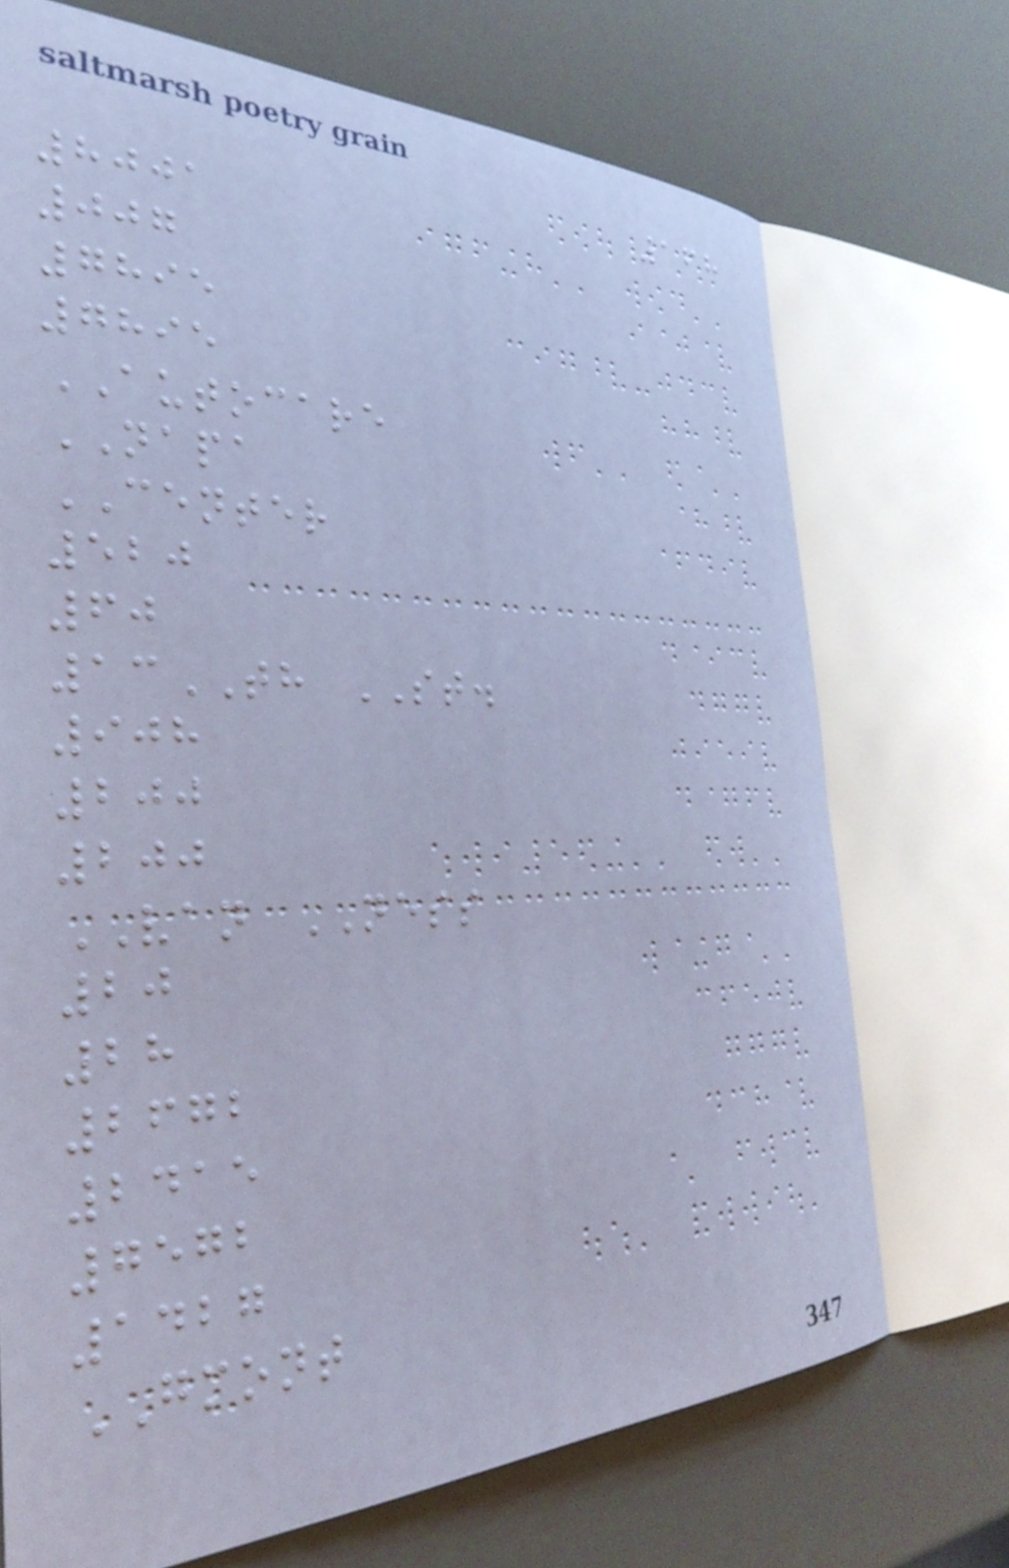168
8001
007
7895
7895
AUTOCARE
NAPA
CENTER
520
60
13TH ST.
908
200
200
VAN NESS
20
28
2672
2415
7572
1427
GMONT
